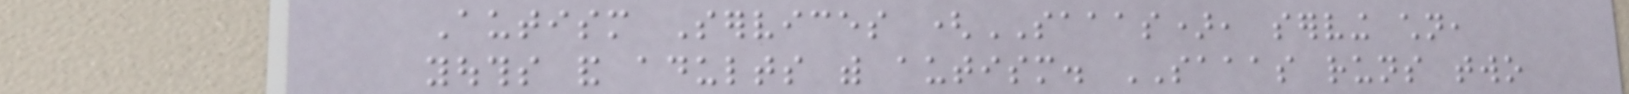Autism Services (SAAAS), serving children,
youths and adults with autism. SAAAS runs two
